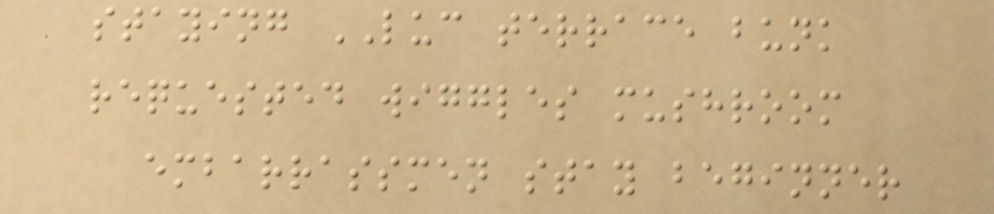staying LUC terrace bunk
requested wiggles mushroom
embarrassmen stay beginner
